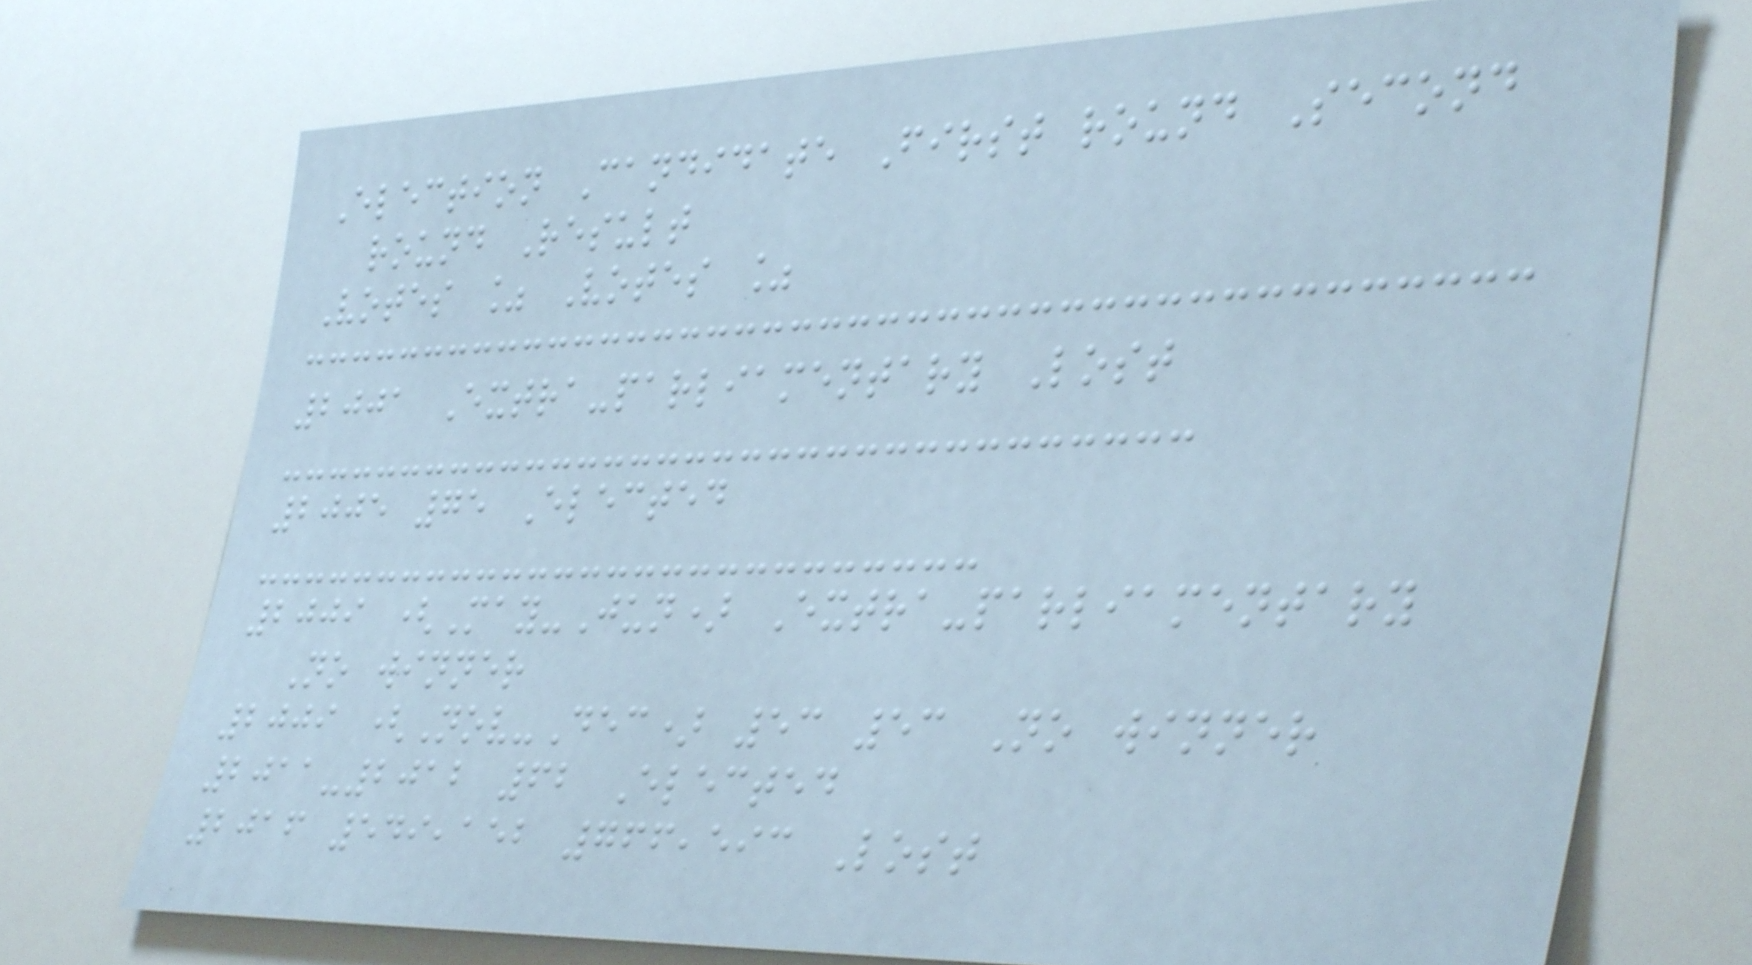Election Candidate First round Second
round Result
Votes % Votes %
2001 Extra-parliamentary Lost
2005 75 Elected
2009 (May-Jun) Extra-parliamentary
No winner
2009 (Nov-Dec) 53 53 No winner
2011-2012 62 Elected
2016 549,152 766,593 Lost
